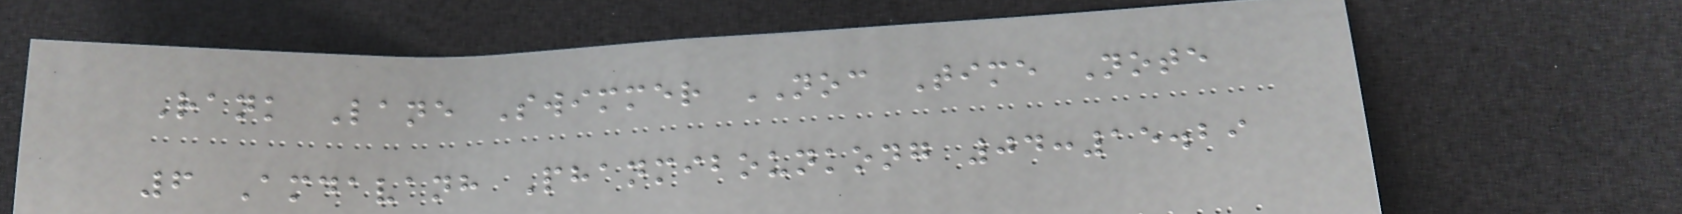Rank Lane Swimmer NOC Time Note
6 Amdavanh Phanmibounkong 04:15.29
